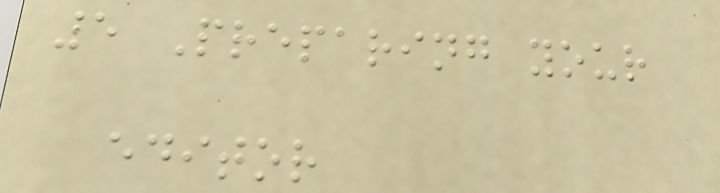5 Preparing your
editor
